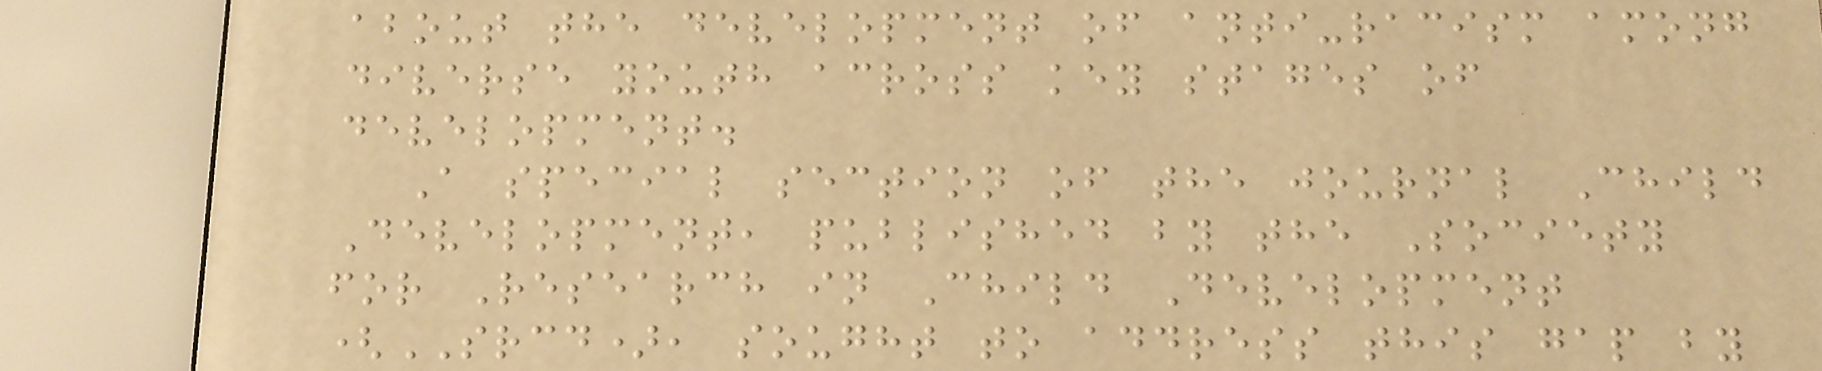about the development of anti-racism among
diverse youth across key stages of
development.
A special section of the journal Child
Development, published by the Society
for Research in Child Development
(SRCD), sought to address this gap by
